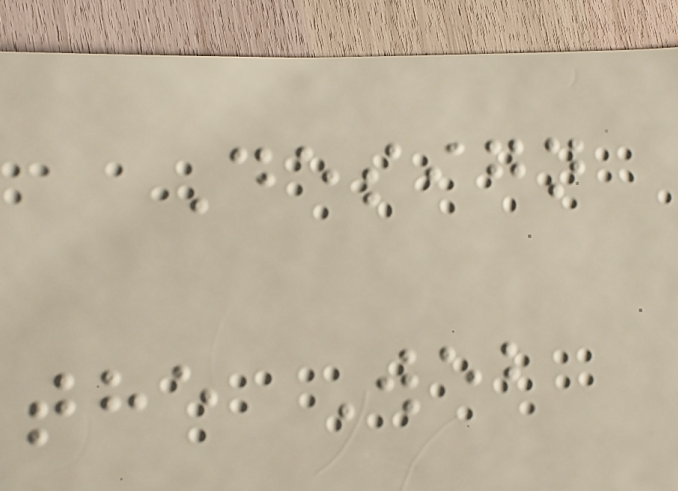Design
the Web
